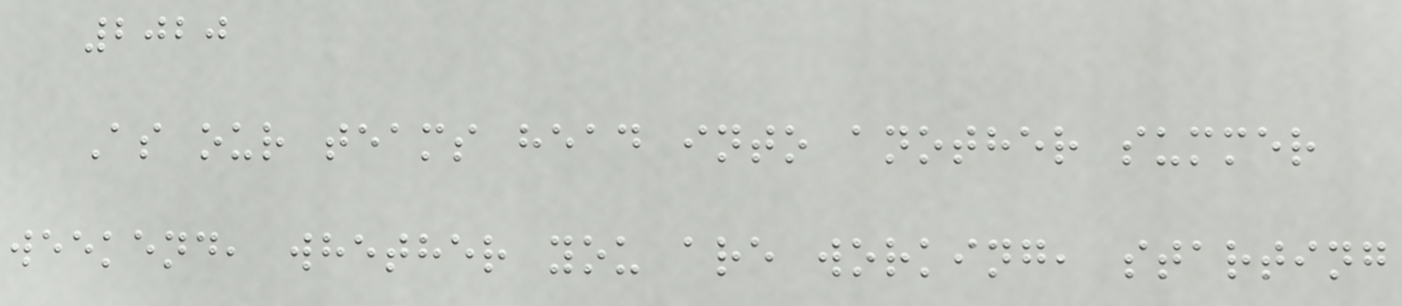2020
As our teams head into another summer
weekend, whether you are working, starting
